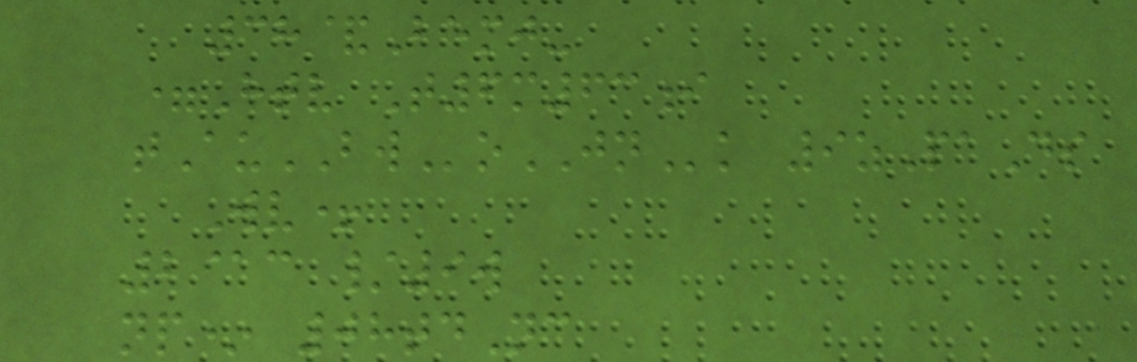38&Bemj-
=Htv T6m63i
tAuBWoJNk 9zPaDs
Wv+
2@c /9w
np* 08tdNc
